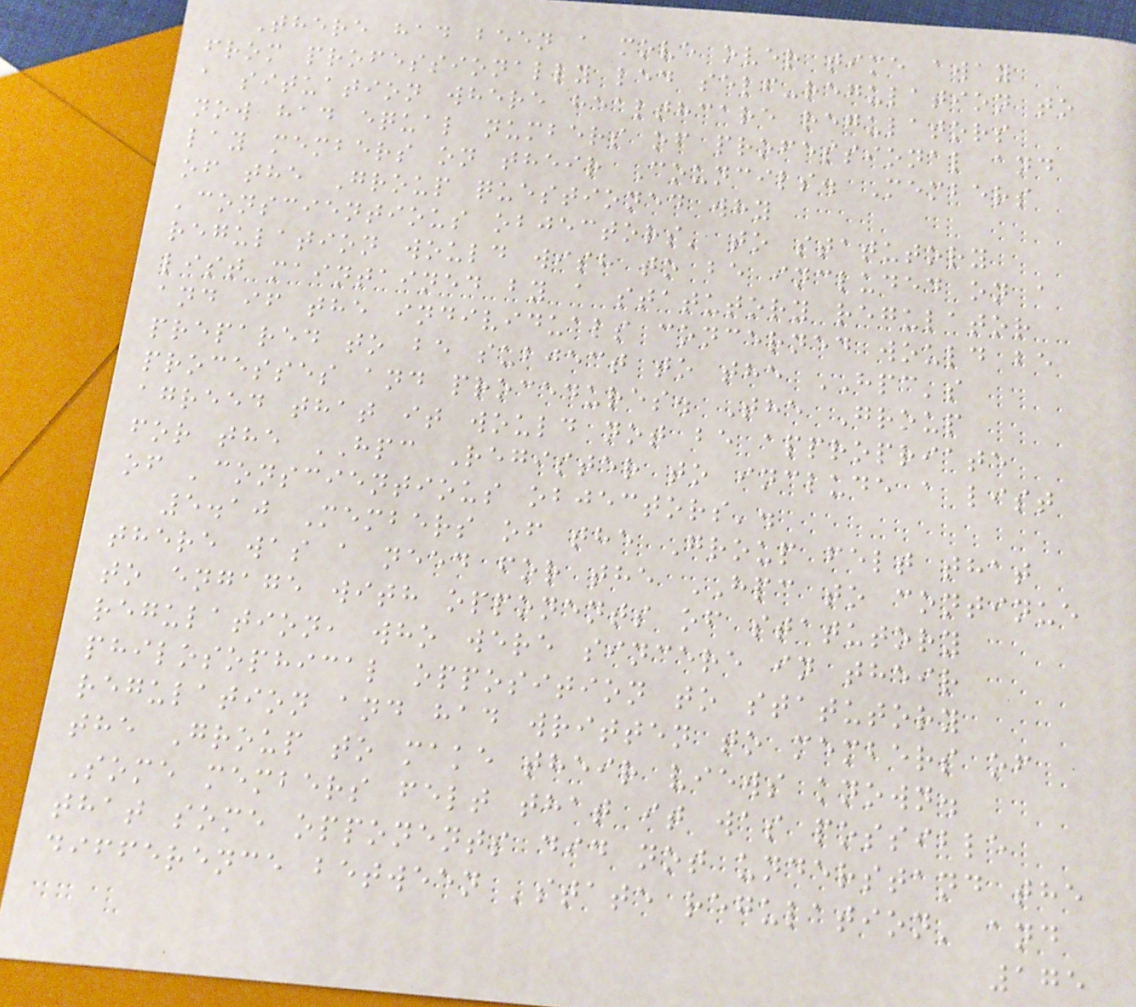There had been a move over time away
from professionally led self-regulation to
a situation where healthcare regulators
now had equal numbers of professional and
lay members on their Councils. Members
of the Group questioned why
'conscientious objectors' to statutory
regulation would wish to be included on a
list maintained by a statutory regulator
and if the individuals concerned would be
prepared to be subject to the HPC's
processes and procedures. The Group
agreed that it would not be appropriate
for the HPC Register to include a list
of 'conscientious objectors'.
5.10 Members of the Group felt that
there was a need for the HPC to continue
to engage with opponents of statutory
regulation, who were sincere in their
philosophical opposition to statutory
regulation and had written to members of
the Group to make their views known.
Some members felt that it was possible
that some opponents did not understand the
difference between 'state regulation' and
175
